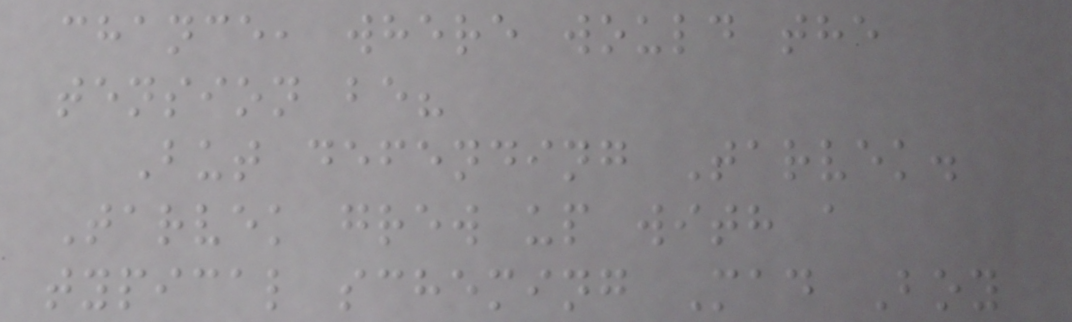chance, where would the
tension be?
But defending Tarvek.
Tarvek grew up with a
typical scheming Mad Boy
